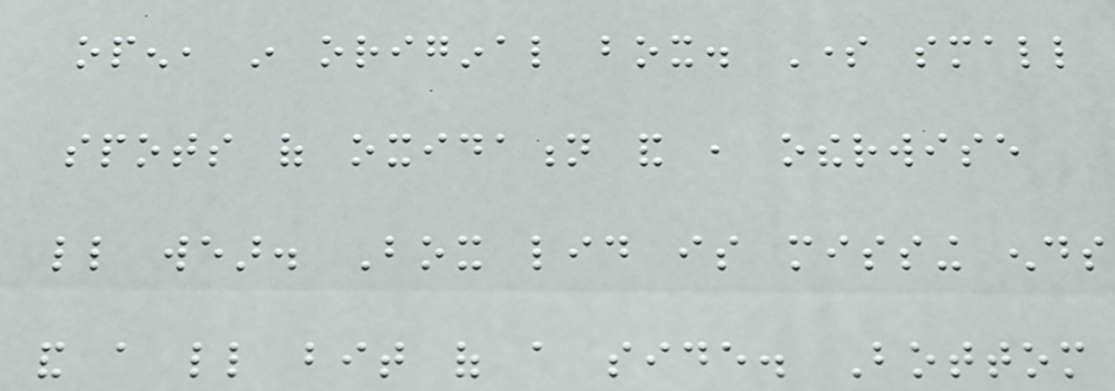open, in original box. Some small
spots of oxidation and , otherwise
little wear. Box lid is missing ends
and a little bit of a side. Bottom
